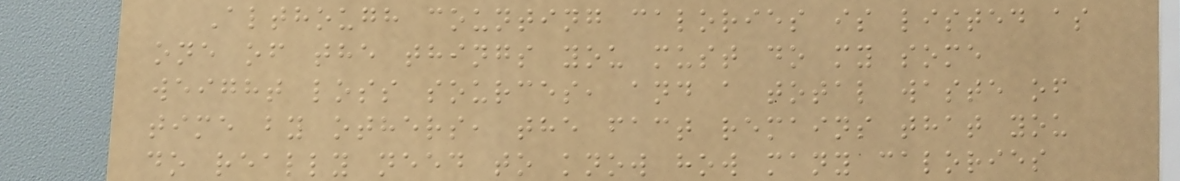Although counting calories is listed as
one of the things you must do my some
weight loss sources, and a total waste of
time by others, the fact remains that you
do really need to know how many calories
